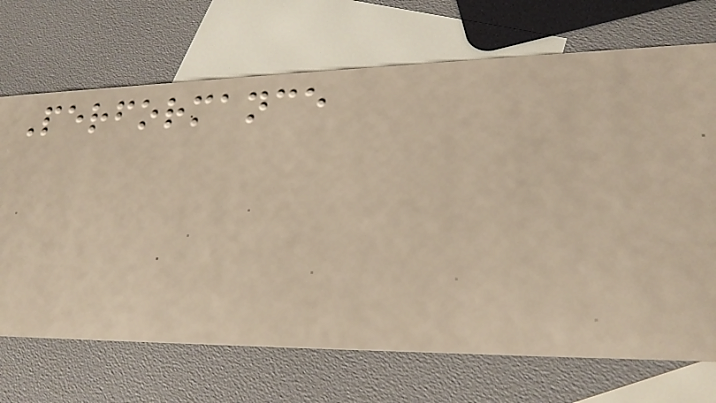Performance
